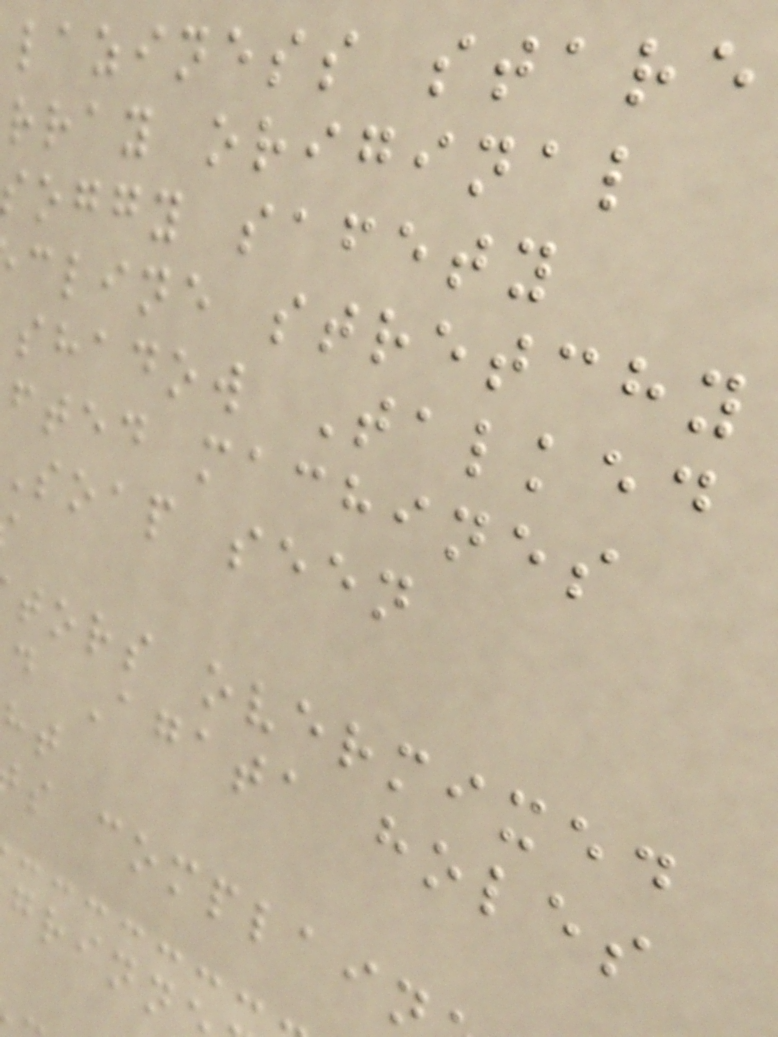laziness stare
rray original
soggy safety
cline stretchy
shadow Talked
fted machines
Soap seen
tors overmixed
d Agata holes
s complain
